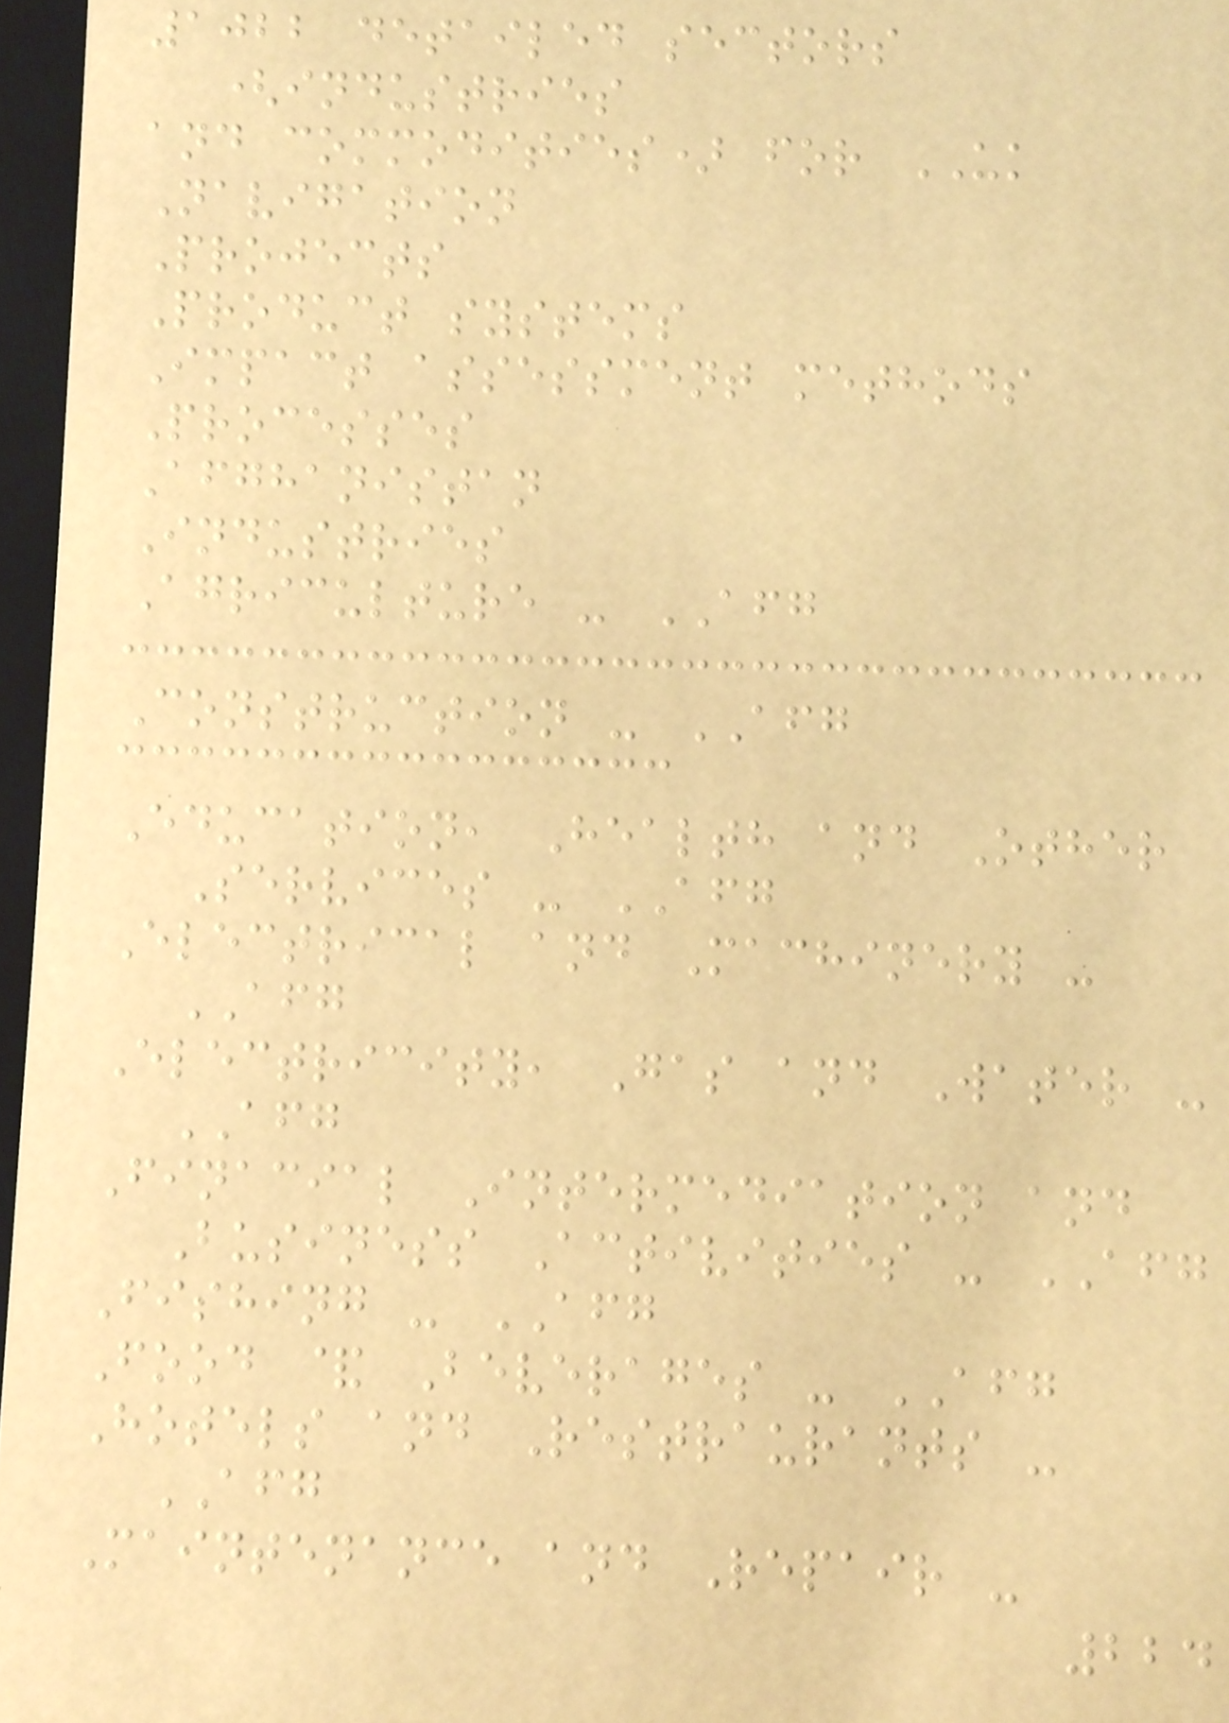1022 detailed sectors
(industries
and commodities) for UK
Navigation
Projects
Product systems
Impact assessment methods
Processes
Afghanistan
Industries
Agriculture - AFG
Construction - AFG
Education, Health and Other
Services - AFG
Electrical and Machinery -
AFG
Electricity, Gas and Water -
AFG
Finacial Intermediation and
Business Activities - AFG
Fishing - AFG
Food & Beverages - AFG
Hotels and Restraurants -
AFG
Maintenance and Repair -
224
